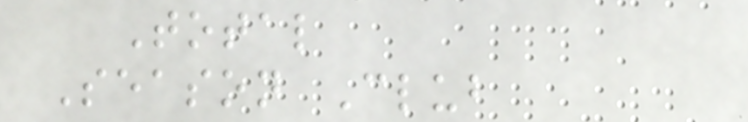Total
Season Club
